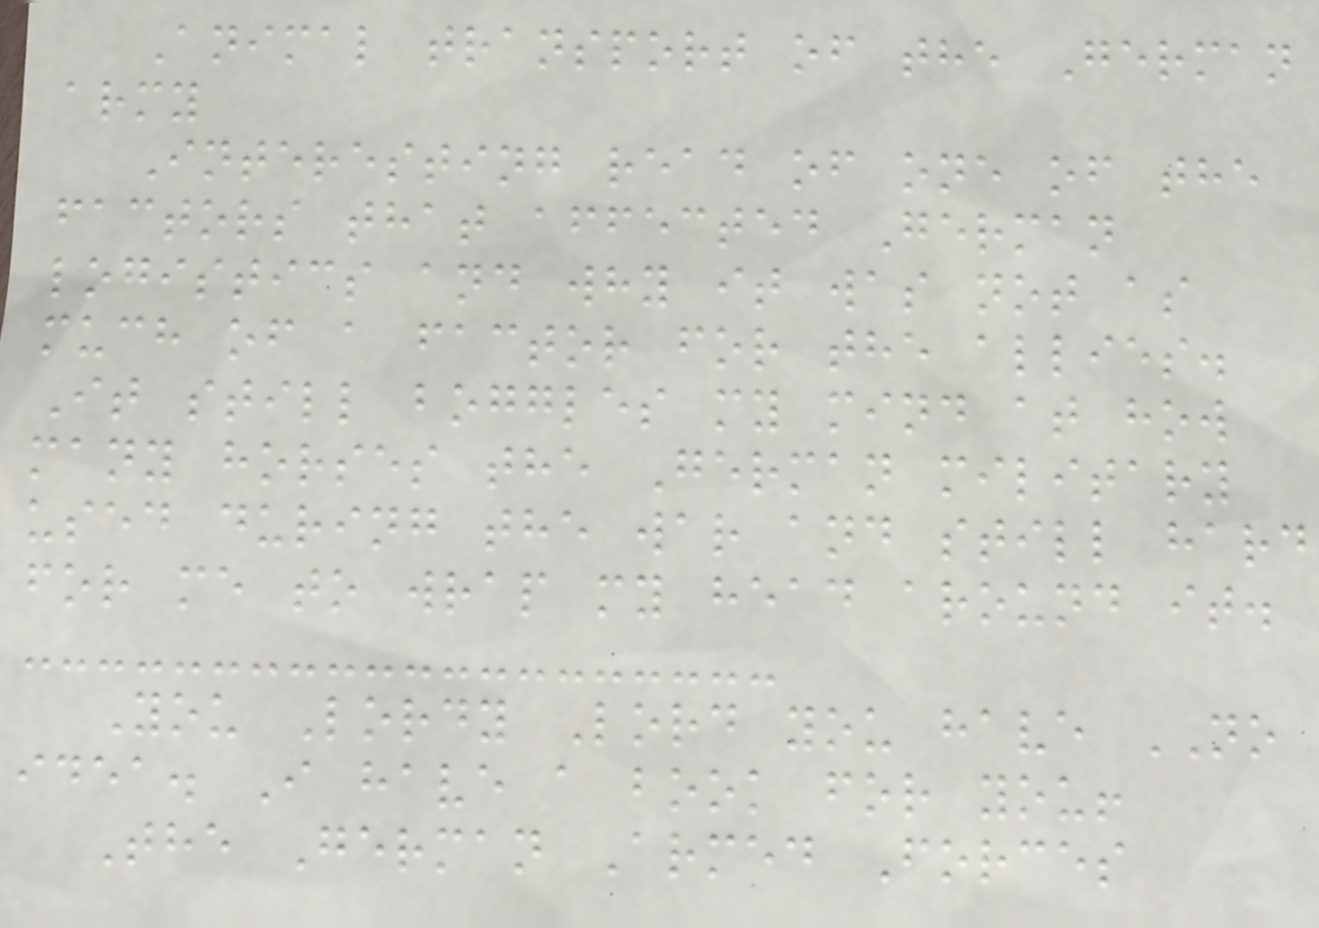Animal transport of the German
army
Interesting read of one of the
factors that affected German
logistics and why it was not as
much of a factor for the allies.
It still boggles my mind at how
many horses the German military
used during the war and still hard
for me to wrap my head around it.
You Lordy Lord you have NO
idea. I have a book for you!
The German Armed Forces
